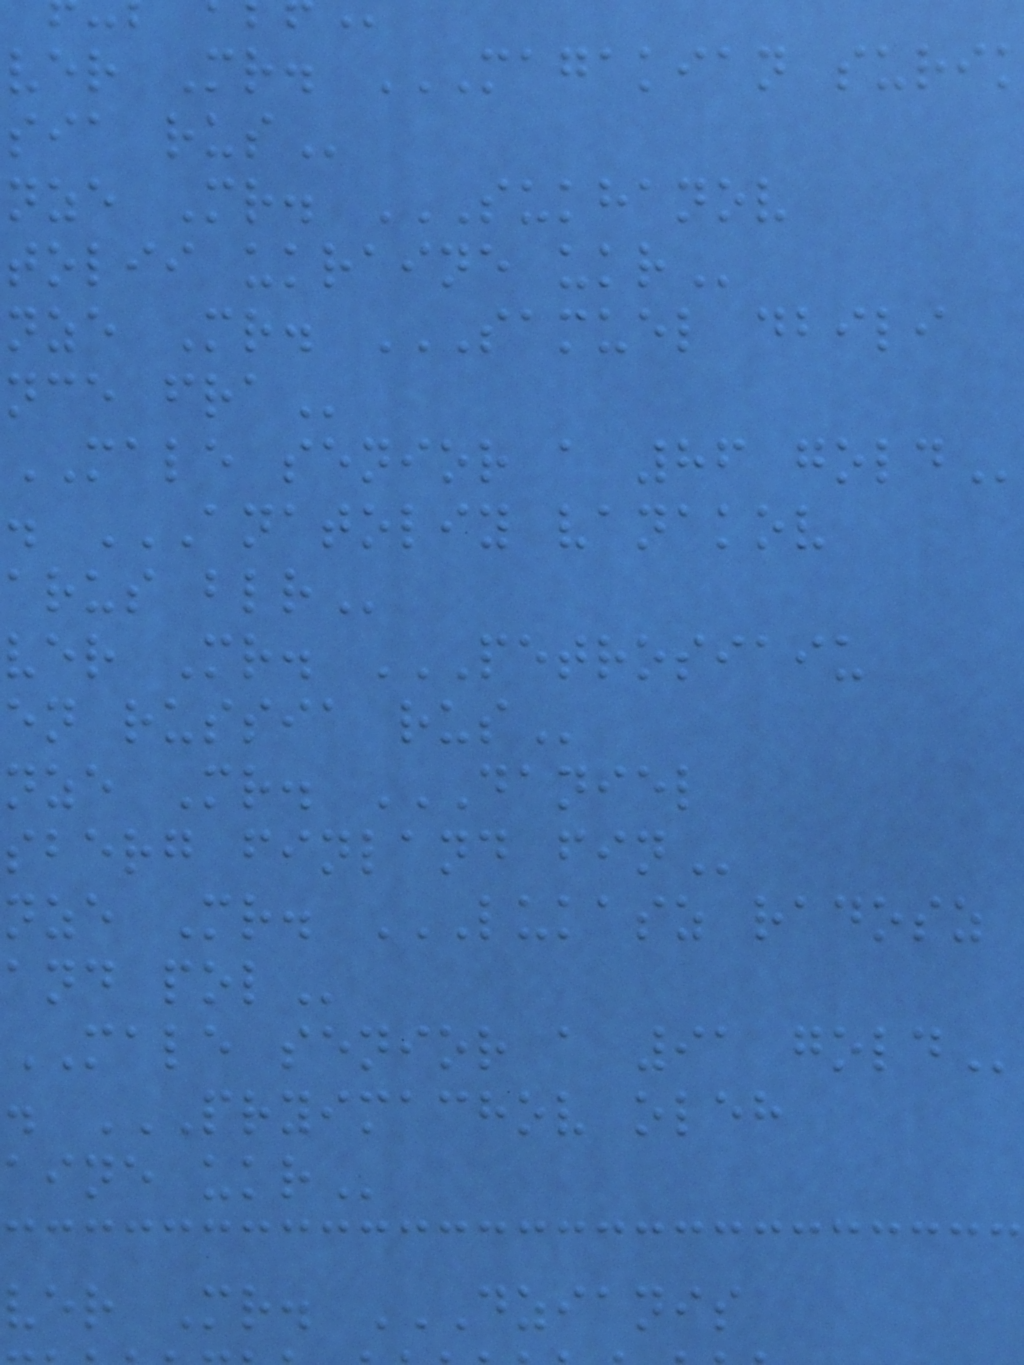tolii ukraine
MALE senior a 86
arus
en russia
sberg finland
MALE senior a 91
aine
